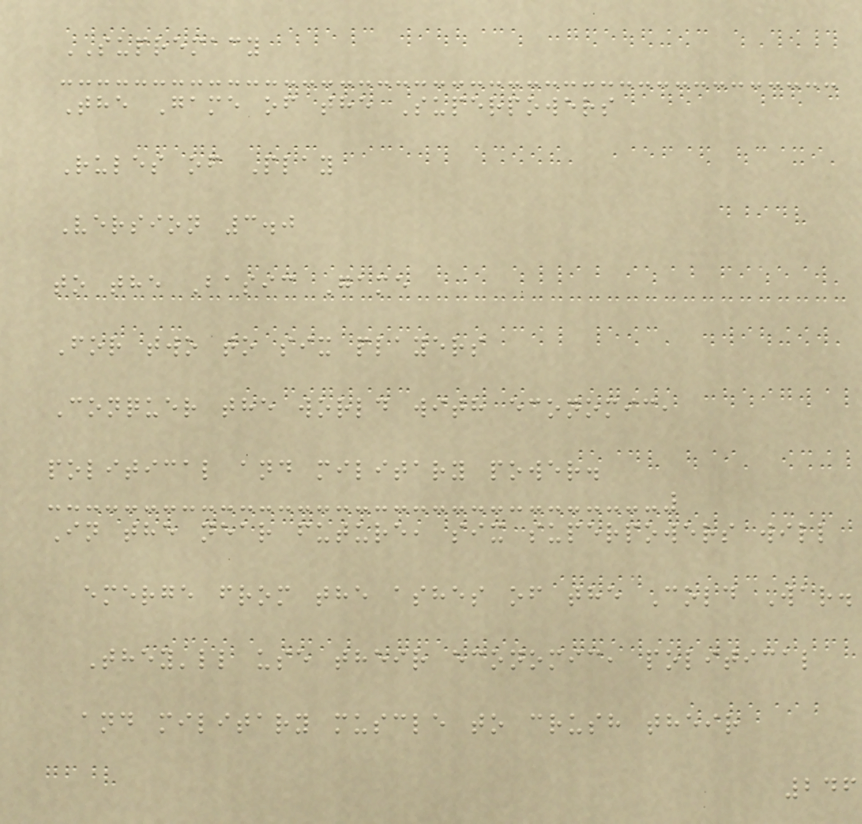SUPREMACY
The Game of the Superpowers
Rules of Play
Version 3.0
to the Basic Game
For two to six players
Conquer the world with economic,
political and military power.
In the near future, six superpowers will
emerge from the ashes of the Cold War.
They'll use their economic, political
and military muscle to crush their
246
